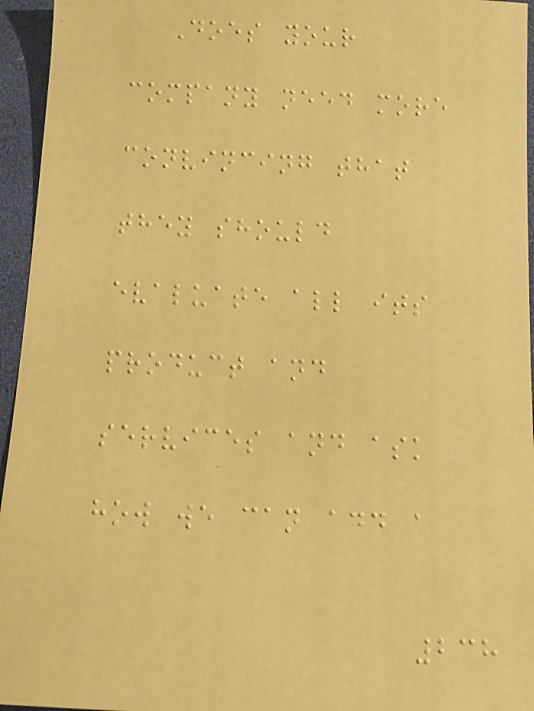Does your
company need more
convincing that
they should
evaluate all its
product and
services and ask
how we can add a
238
